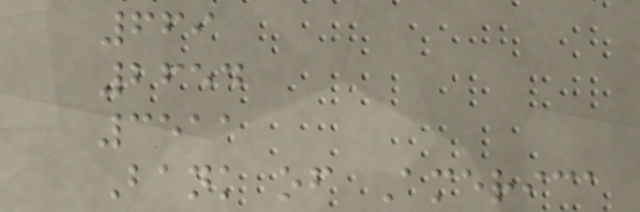669
2654
3511
Bank of America
